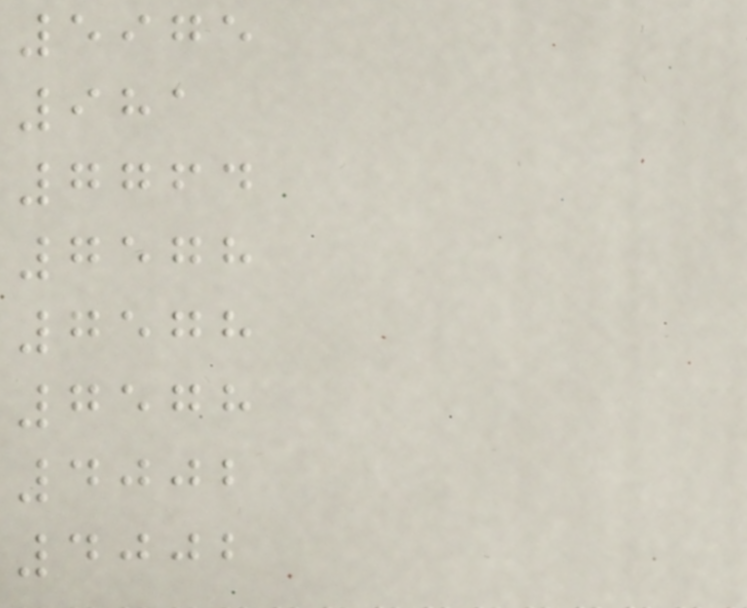5975
981
7764
7578
7578
7578
4002
4002
